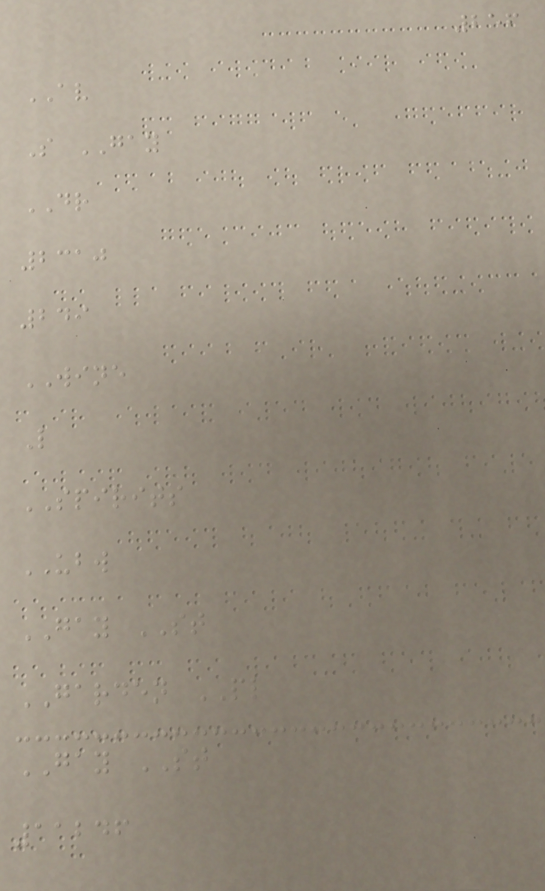256
AV
S GAY
DR
2310
249
WINE
L
SPIRITS
UBW
GAY ST
GARDEN PL
GAY ST
11246
